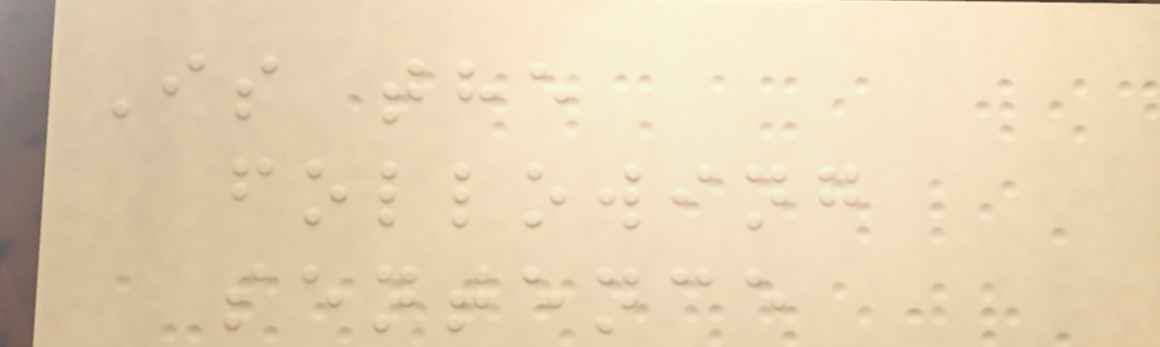Is the
following
sentence
